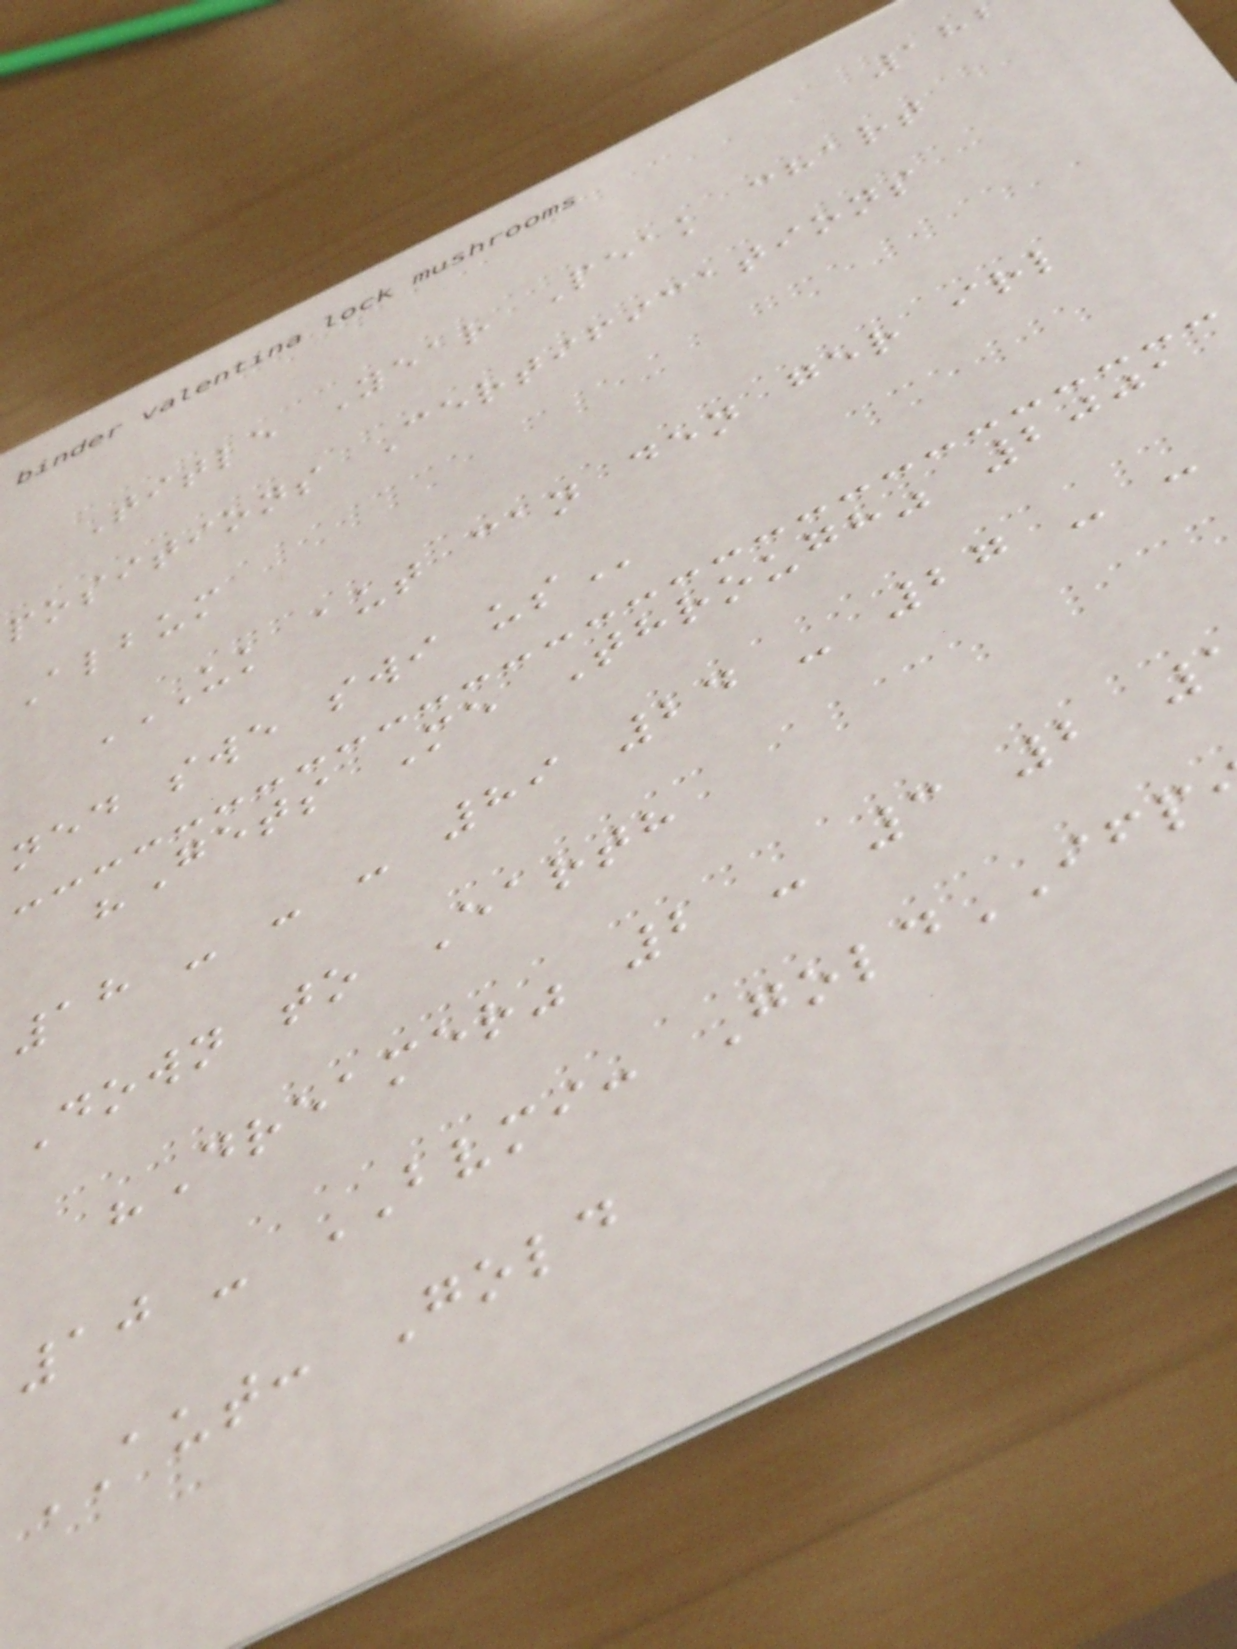Title Year Peak chart
positions Certifications
Album
UK AUT CAN DEN GER IRL
ned swe swi
"Gets Me Through" 2001
18 - - - 89 24 - 27 - -
Down to Earth
"Dreamer" 2 - 3 2
10 - BVMI: GoldIFP
AUT: Gold
